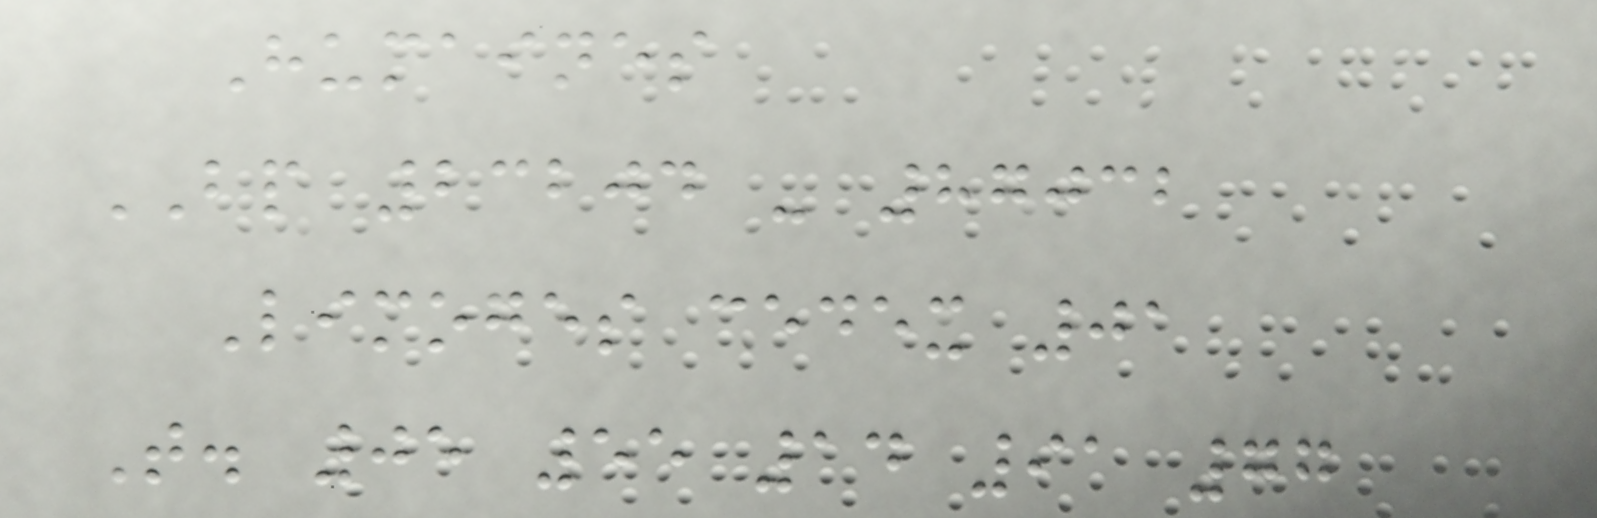Humaines
BP 23204 - 87032
Limoges cedex 01
T. 05 55 14 91 77
